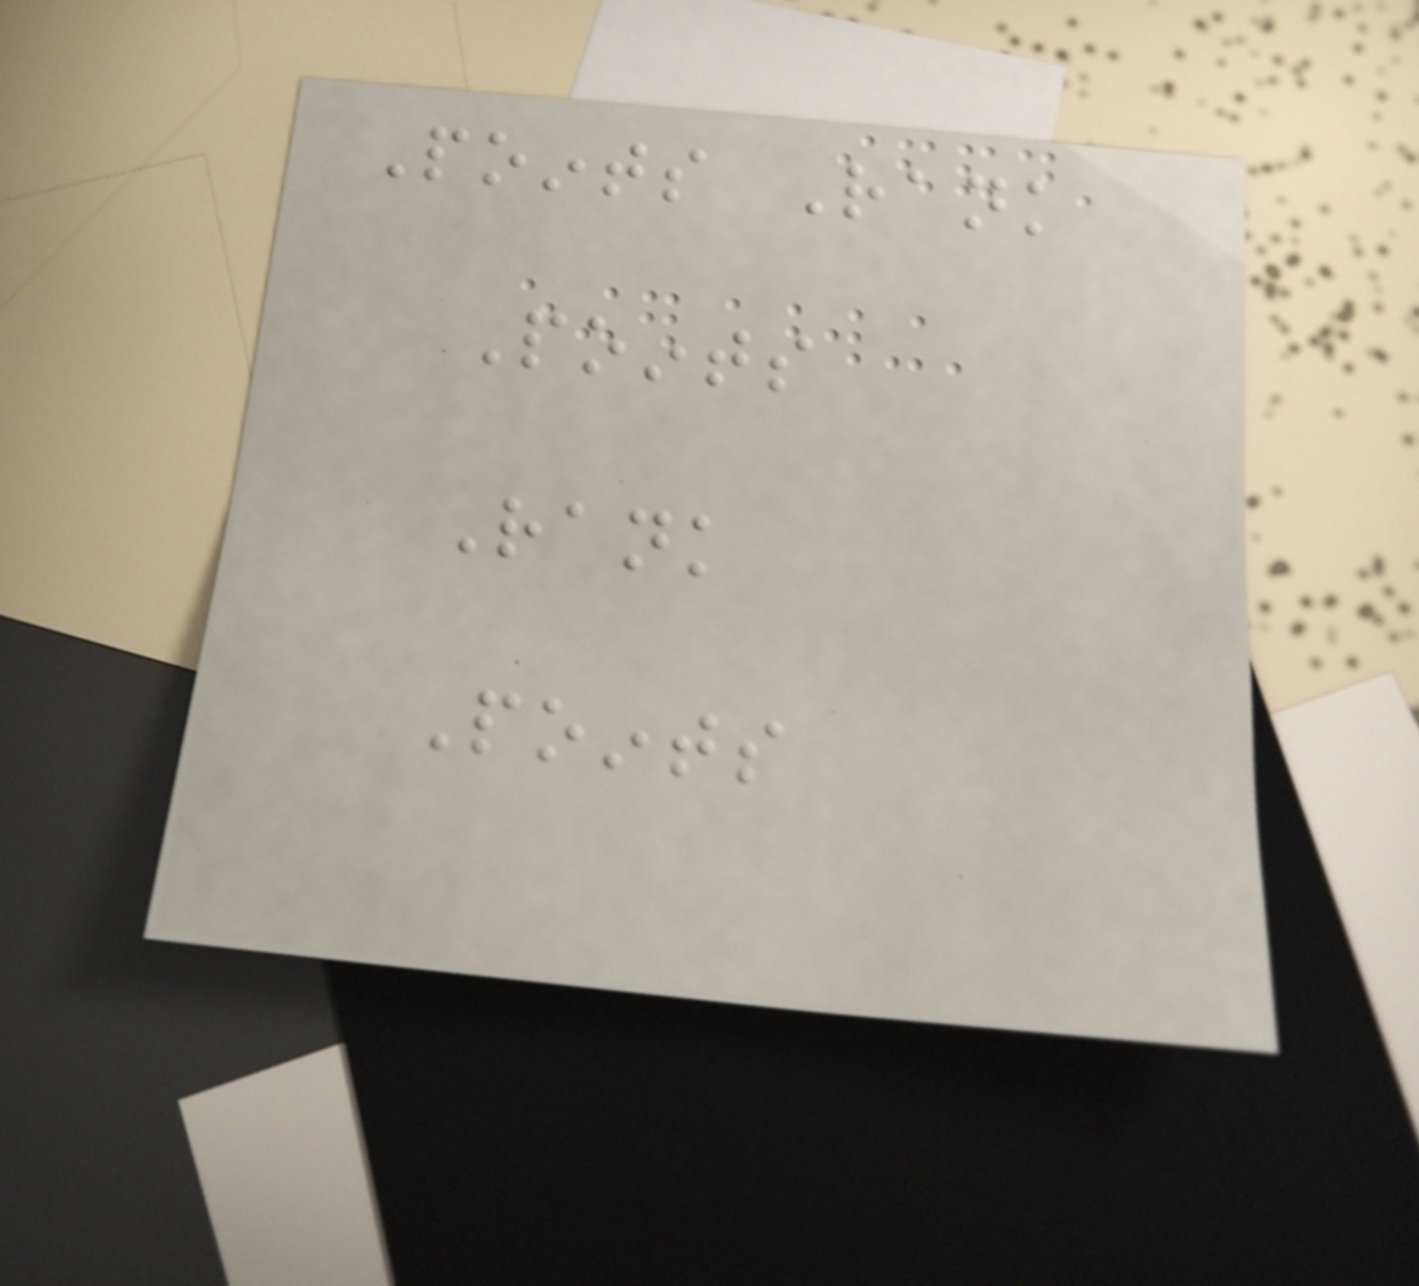Points Rank
Points
Rank
Points
